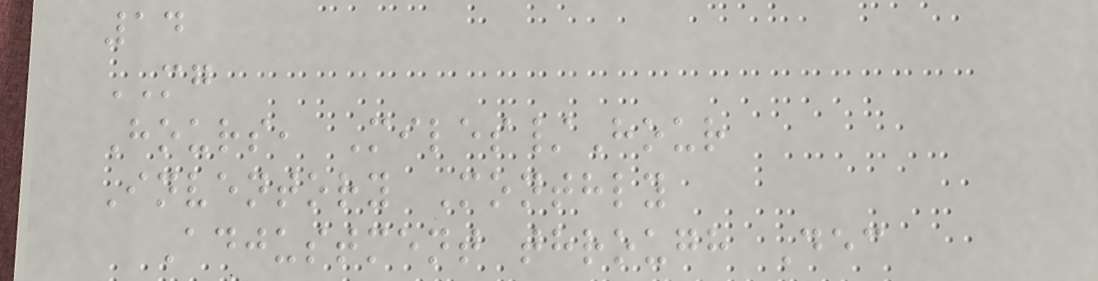14
MG
Hours, Miles/Hour
Inventory Monthly
Adjustment through Dec
